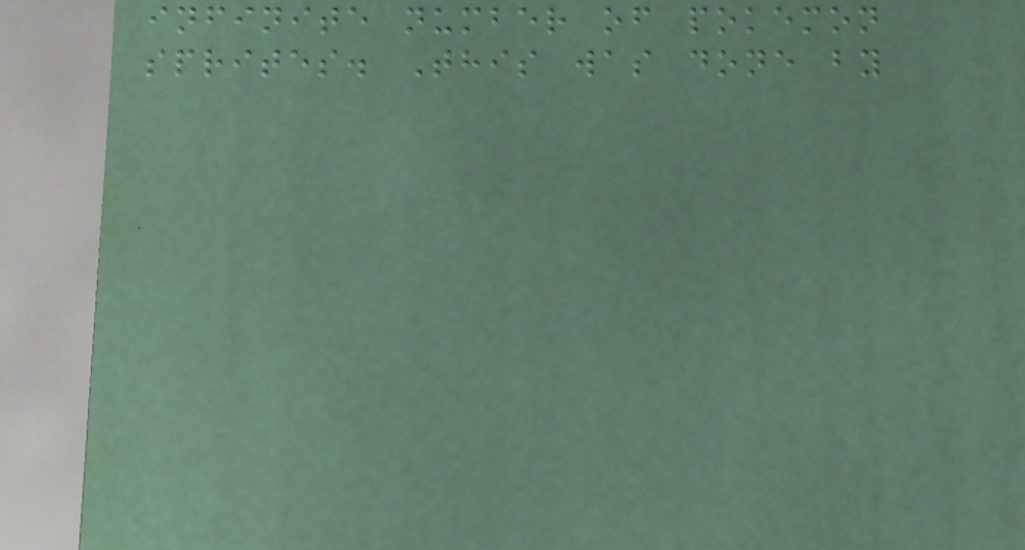infinite number of pokemon
sprites. This was done by
